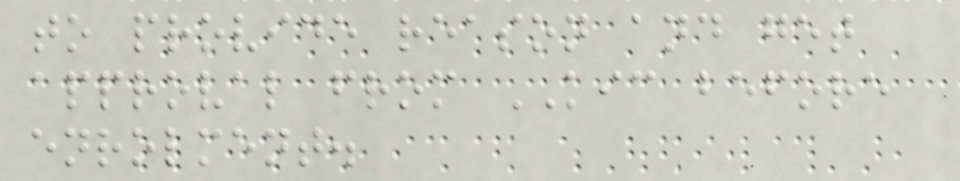to provide reason and get
approval from KIC before
enrolment.
